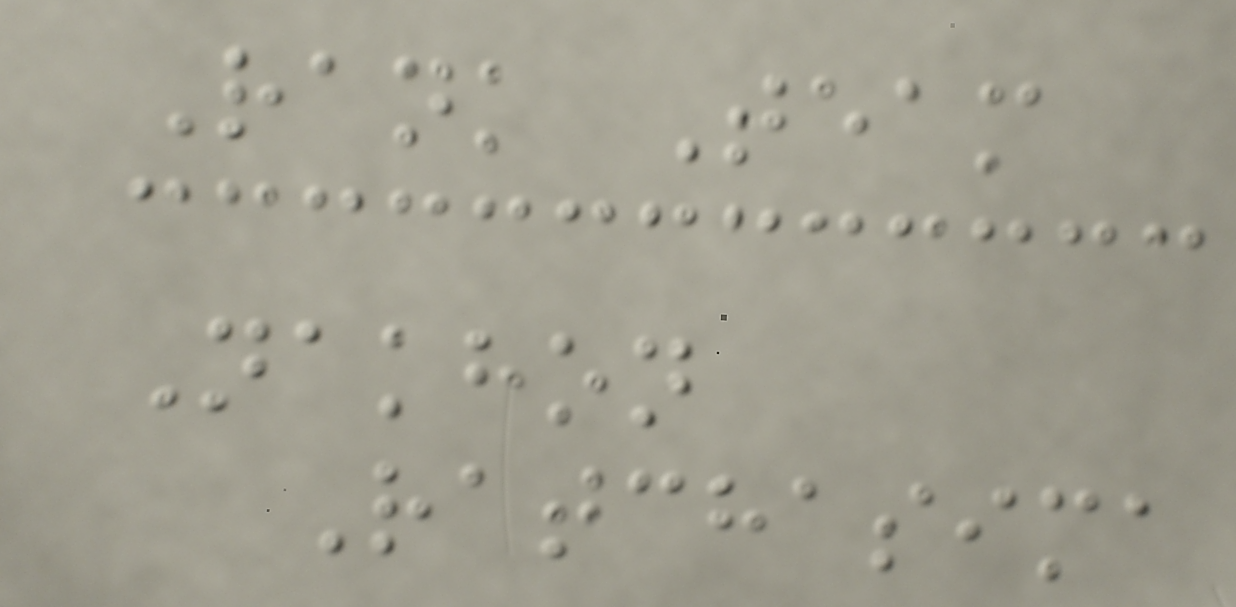Rank Team
Nakhon
Ratchasima
